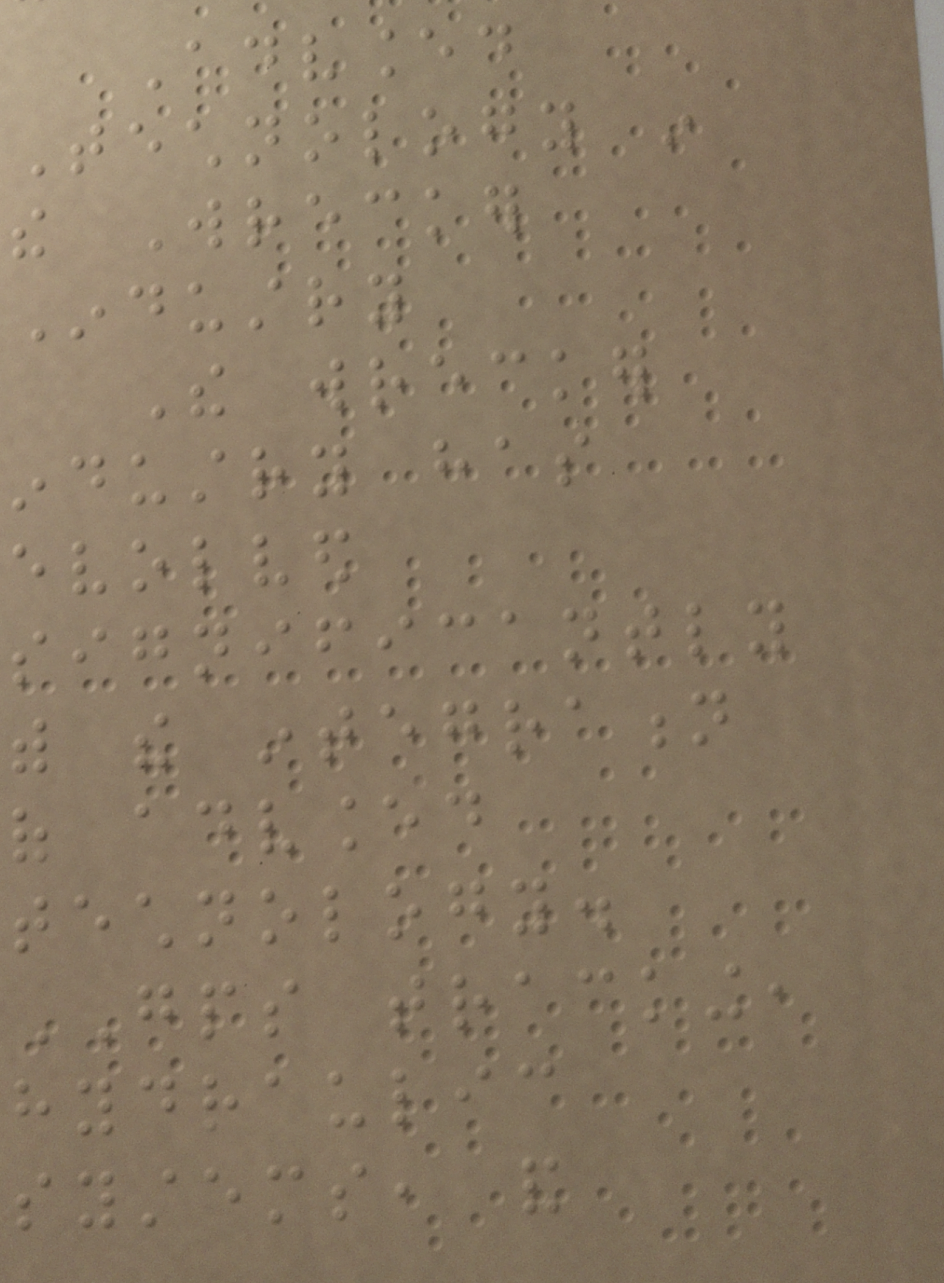Advanced
Technology in
the Wrecker
Industry
The wrecker
industry has
evolved
significantly
with the integration
of advanced
technology.
GPS tracking,
hydraulic
systems, and
